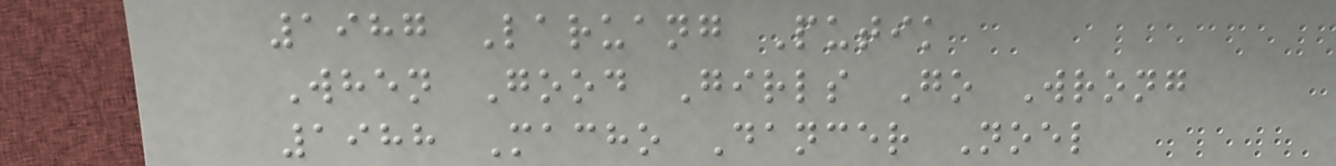1987 Laruang Putik
When Good Girls Go Wrong
1988 Macho Dancer Noel
